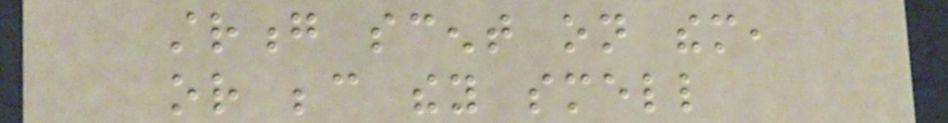strong scent on them,
or because they smell
